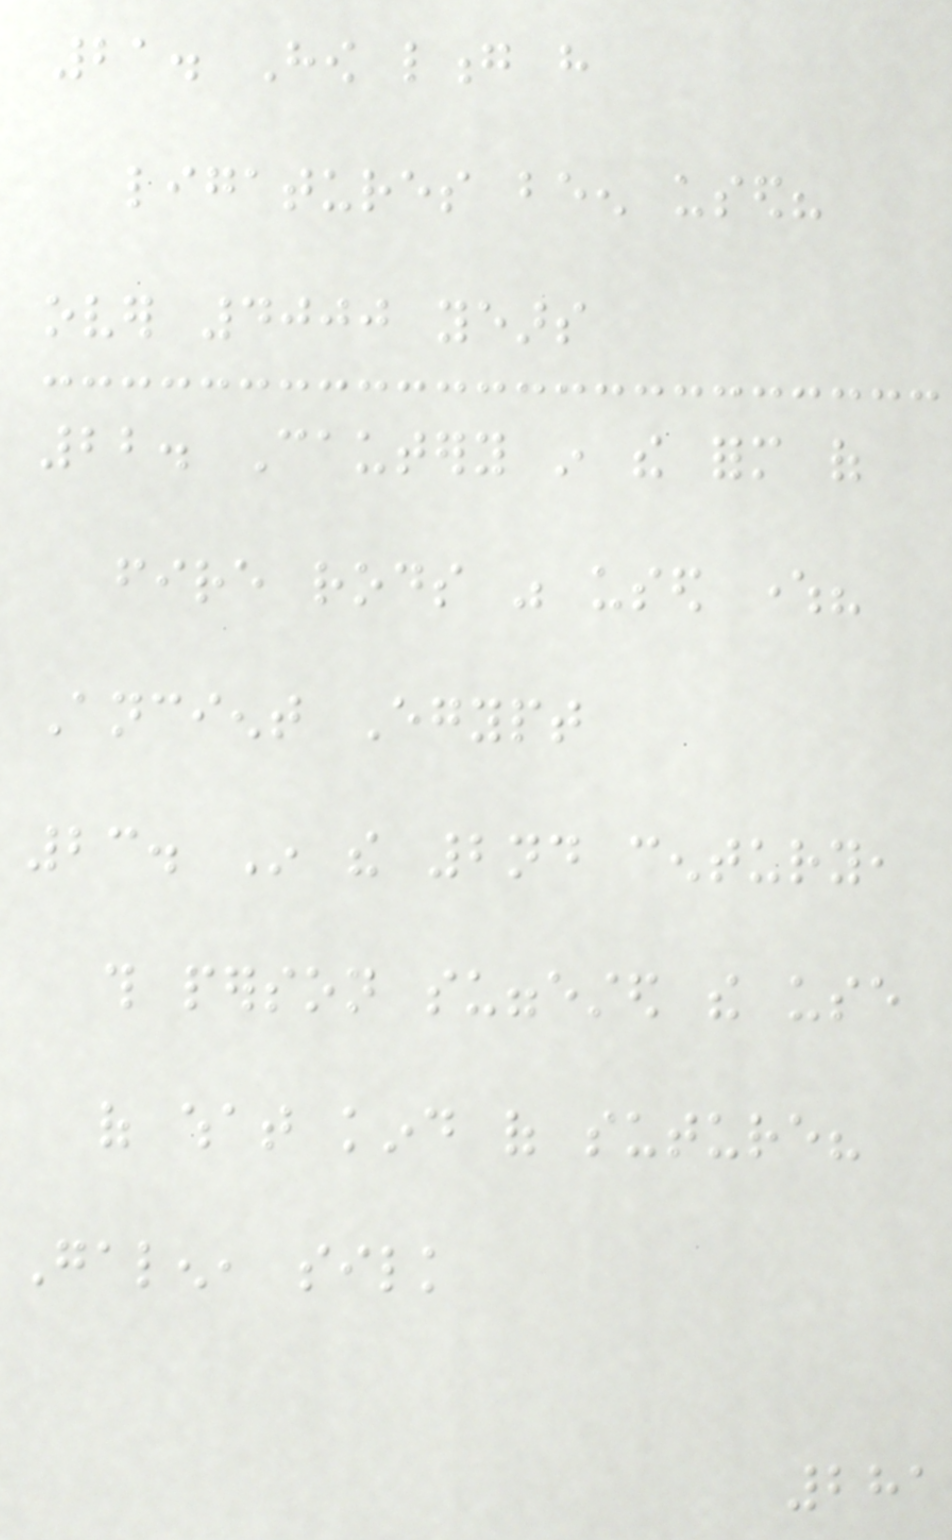21. How long have
ligatures been used?
over 4000 years
22. Cautery in the form of
fire rods was used where?
Ancient Egypt
23. In the 2nd century,
this person suggested the use
of what kind of suture?
Galen, silk
281
